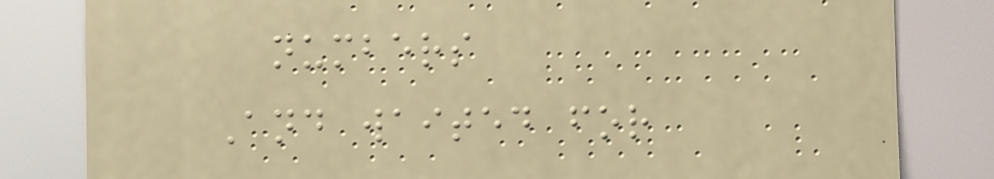numbers
And waited for
